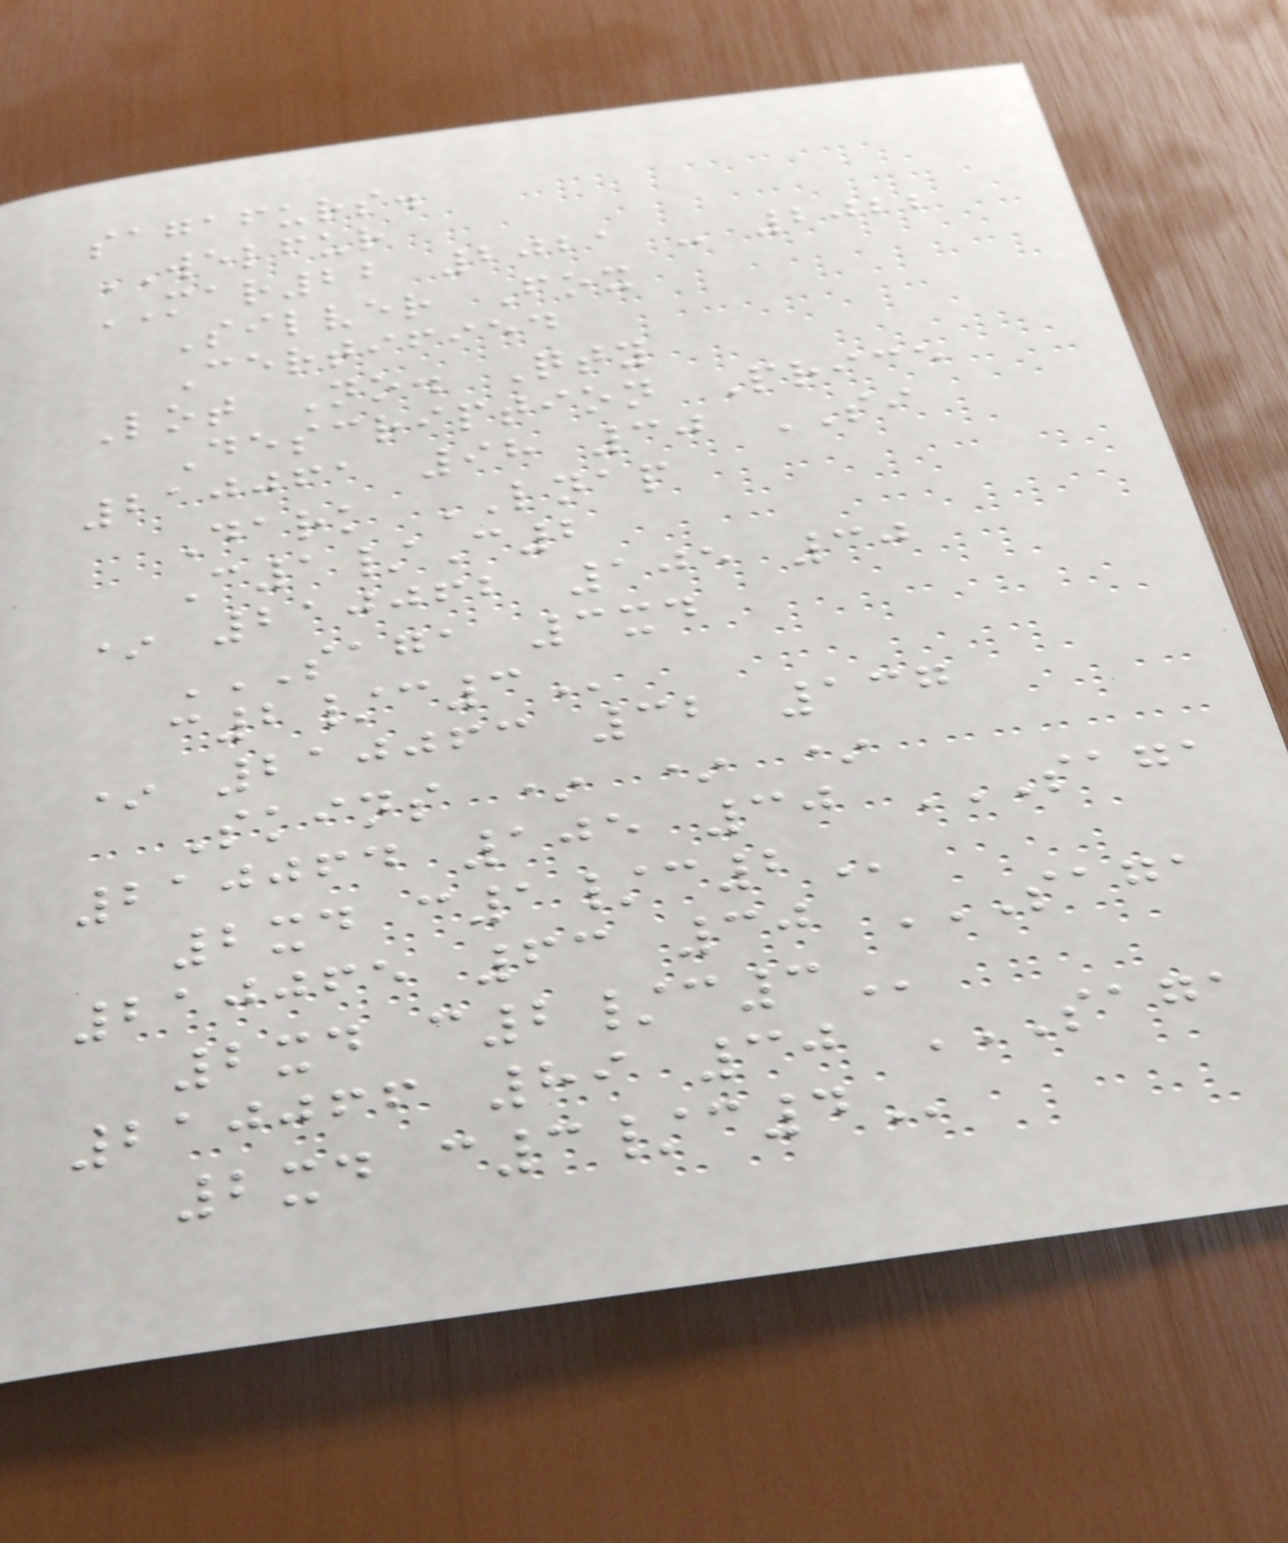sagafurs.
WELFUR
MAR22 2021 - 2022
Silver Fox
Certified
Lot No. Qty
Description Price
210061 98 30 SI
Dark LNAP
C1/C2
* 210062 105 30
SAGA 3XD
C2/C3
* 210063 32 137
Skins * * *
210064 105 30 SAGA
2XD C1/C2
210065 63 30 SAGA
2XD C2/C3
210066 89 30 SAGA
2XD C3/C4
